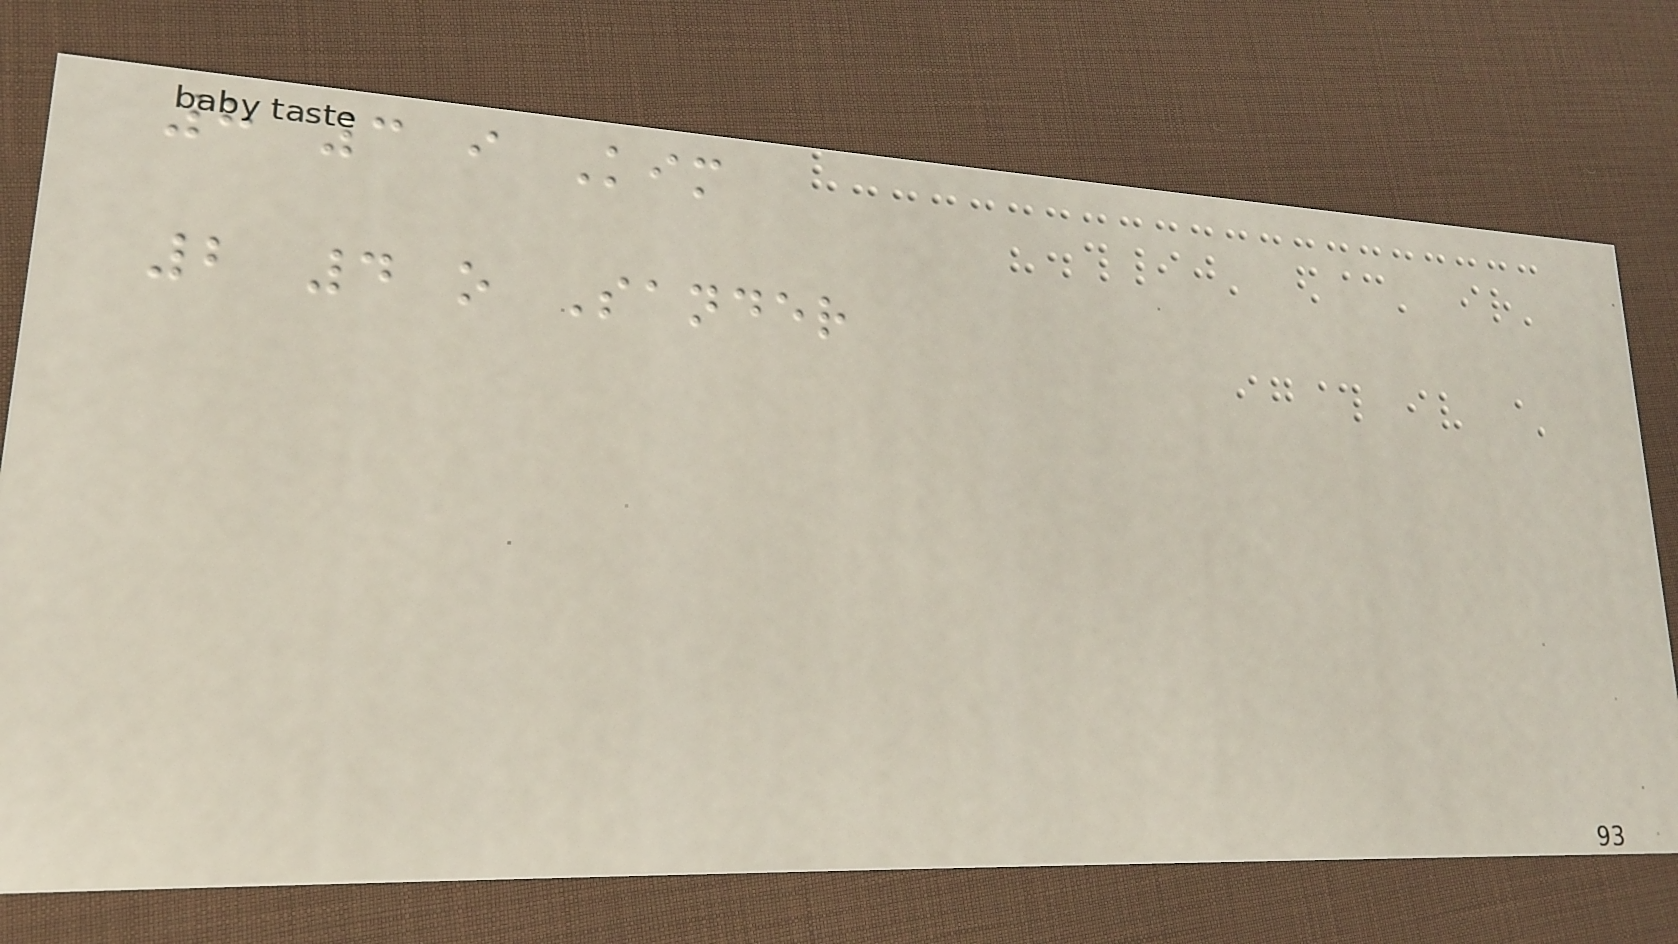8 3 i Kim
2 4 o Sander
